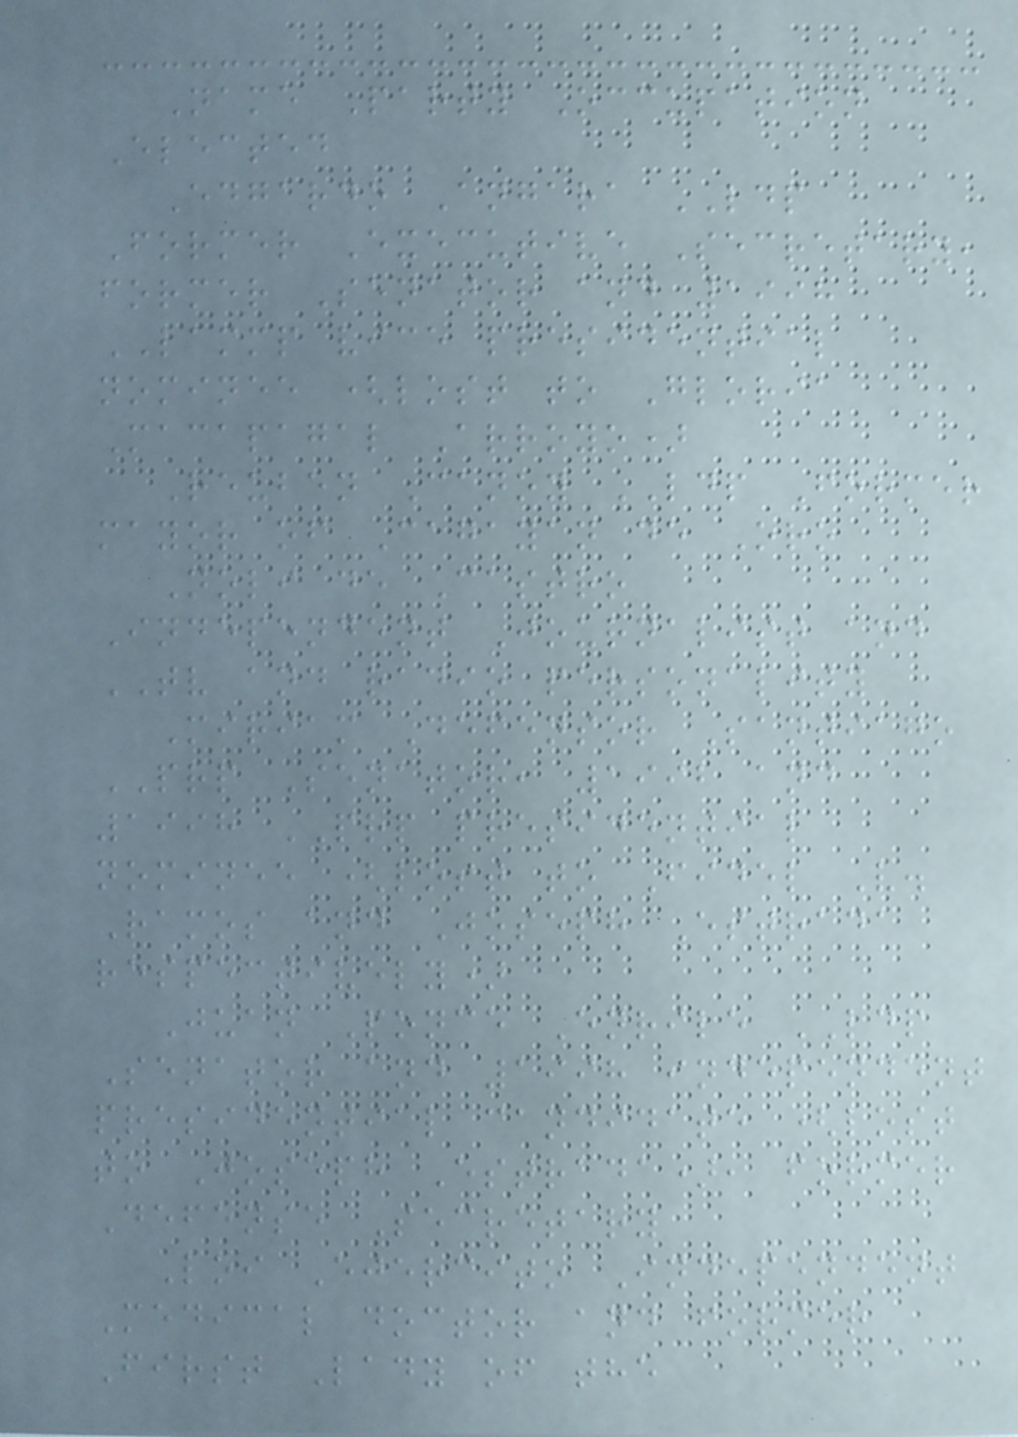Name Party Occupation
Elected
Edgardo Angara LDP
Former Executive Secretary,
former Senator and 1998
LAMMP vice presidential
nominee (lost to Gloria
Macapagal Arroyo)
Reuben Canoy LDP Former
mayor of Cagayan de Oro
Noli de Castro
Independent Journalist and
TV and radio personality
Miriam Defensor Santiago
PRP Senator, 1992 and
1998 PRP presidential
nominee (lost to Fidel V.
Ramos and Joseph Estrada
respectively)
Juan Ponce Enrile LDP
Senator and 1998 independent
presidential candidate (lost
to Joseph Estrada), former
Defense Secretary
Loi Ejercito Independent
Medical doctor and former
First Lady of the
